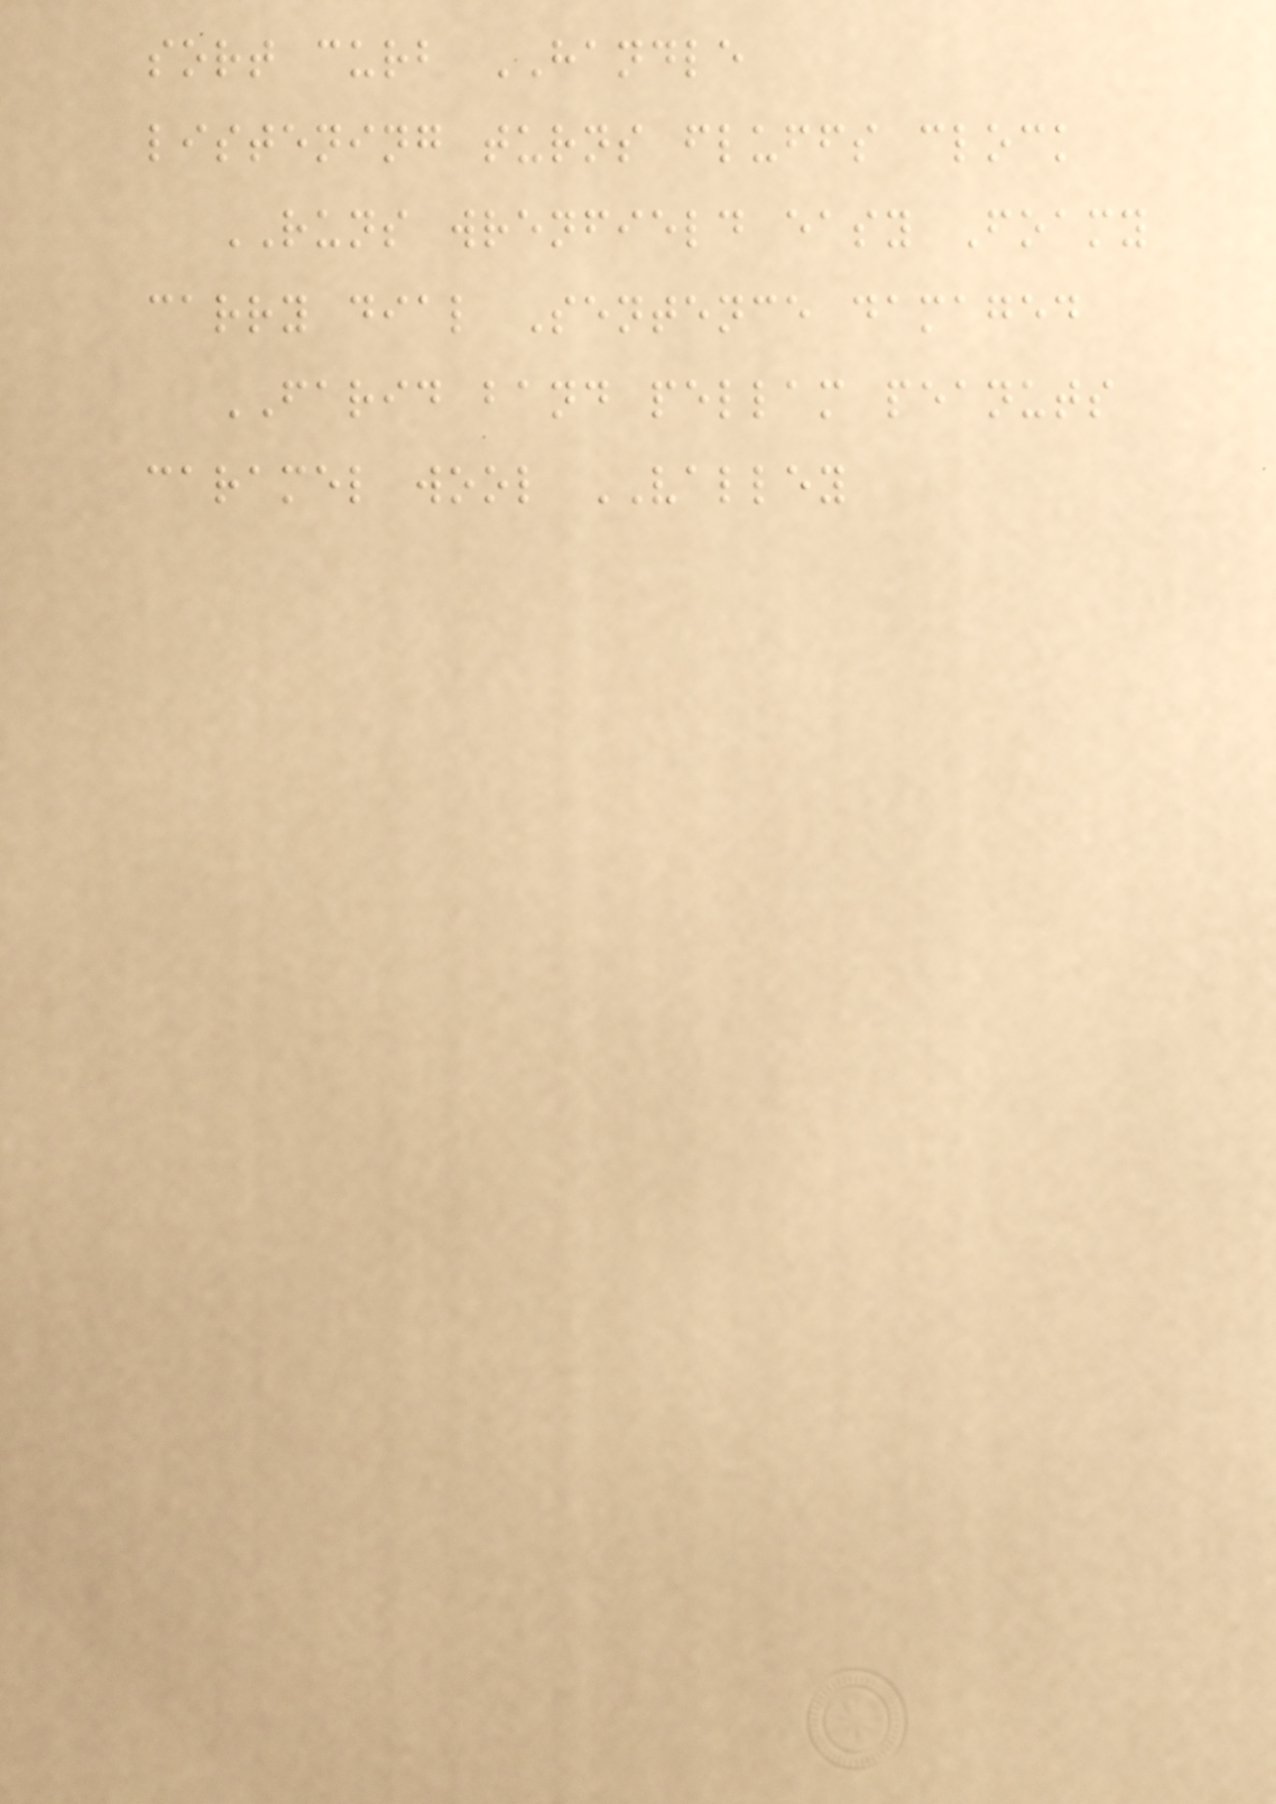sort curb HANDLE
listening turns fluffs clock
RUNS wrenfield easy Foamy
carry dial Sentence damaged
FARID band pellam peanuts
caramel wool VALLEY
